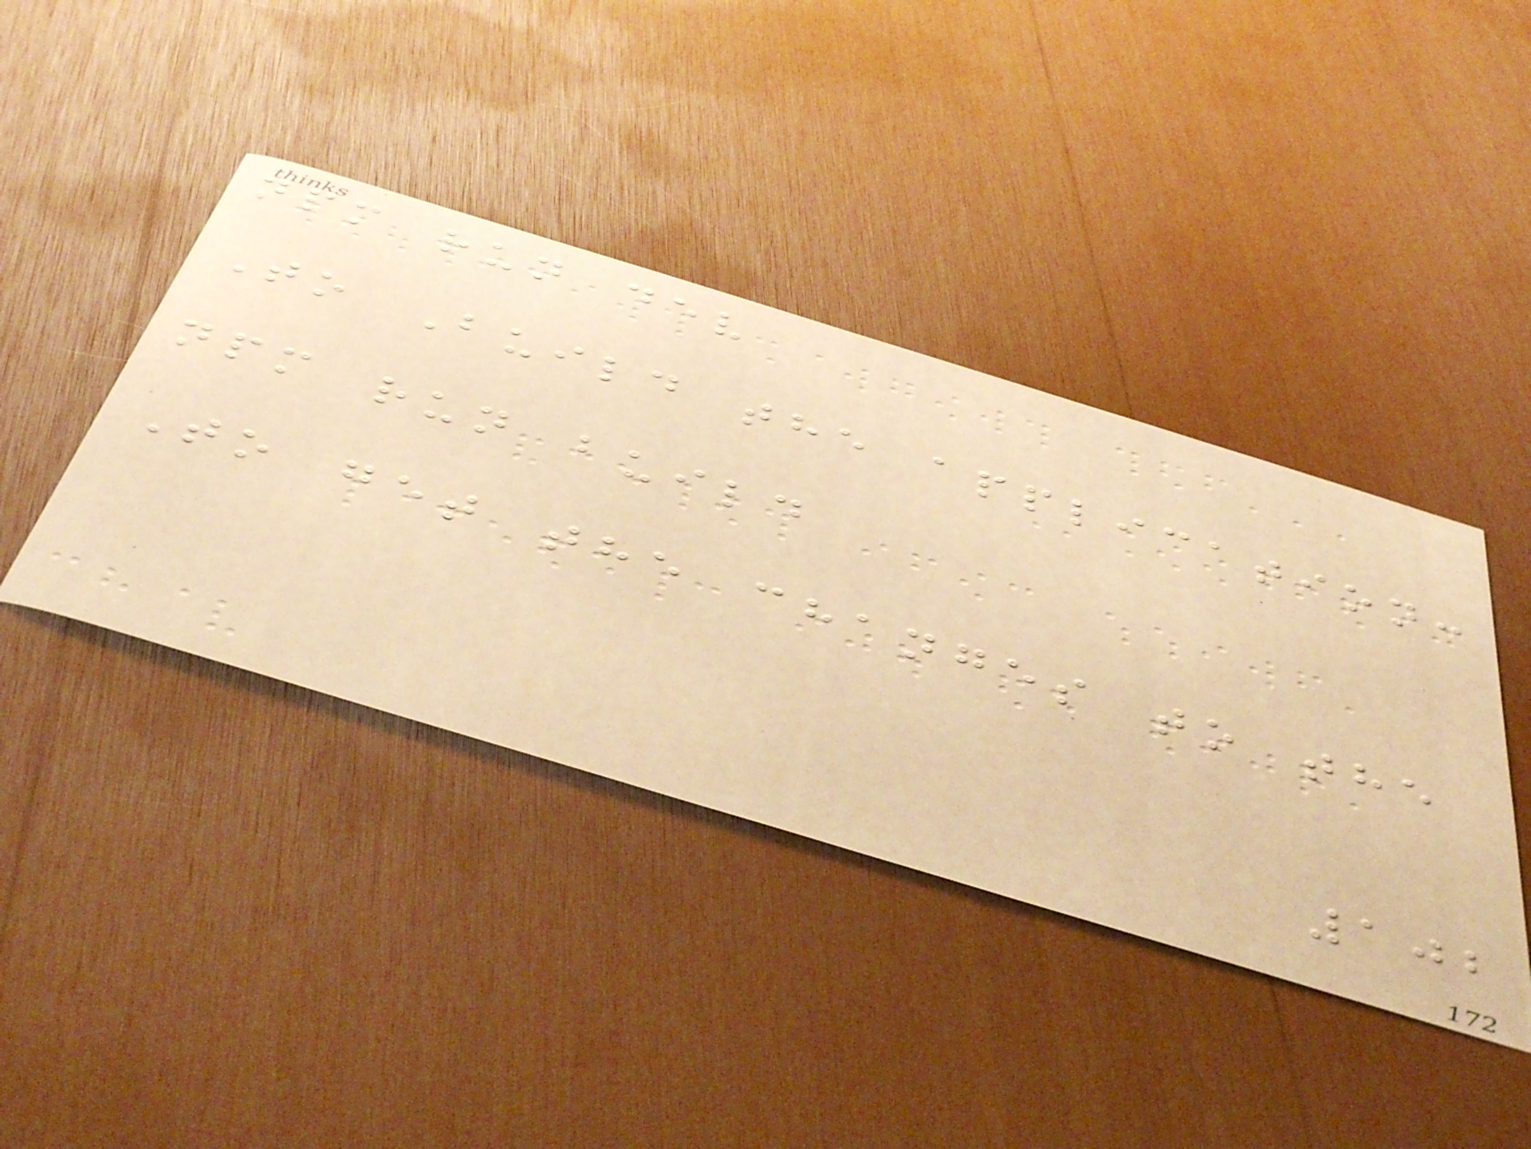npm run dev
To Build the application:
npm run build
To get the changes to the
102
